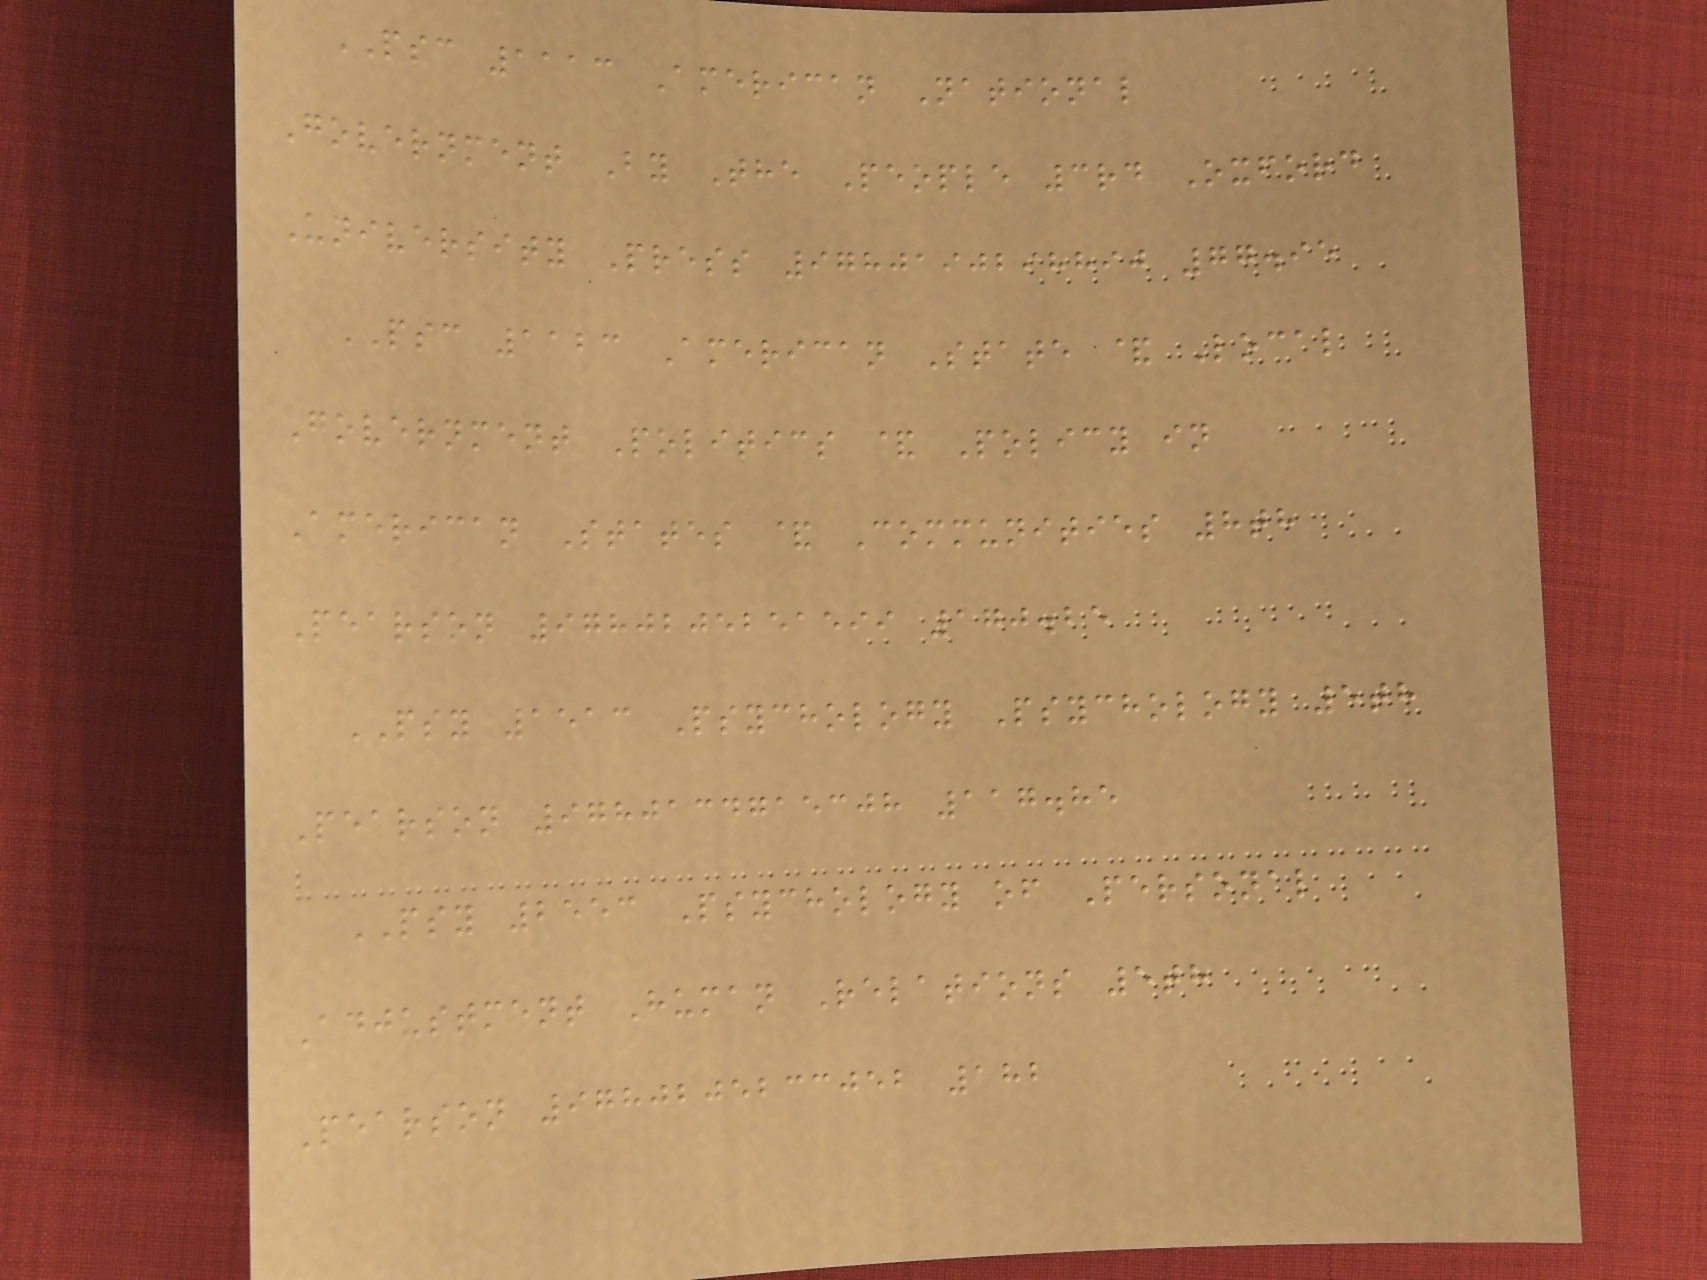PSC 1113 American National
Government By The People 3rd Oxford
University Press 9780190298890 77.95
PSC 1123 American State & Local
Government Politics & Policy in
American States & Communities 8th
Pearson 9780205251599 170.25
PSY 1513 Psychology Psychology 5th
Pearson 9780134715308 117.85
PSY 2553 Psychology of Personal
Adjustment Human Relations 5th
Pearson 9780205233052 182
